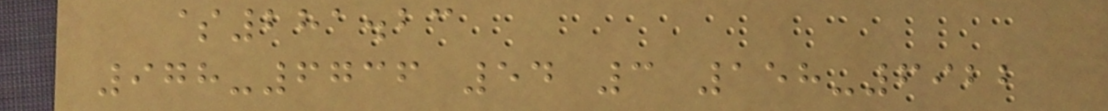$281.23
978-6736 54 3 158-6922
